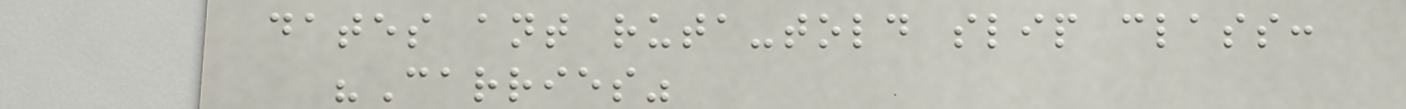dates ant ruta-told slip class:
"Carries"
